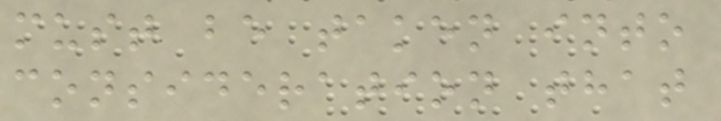must be taken into
consideration that
